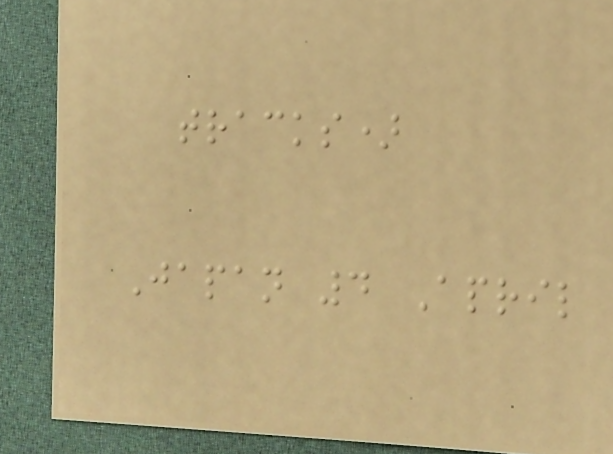tracks)
Japan 4 April
